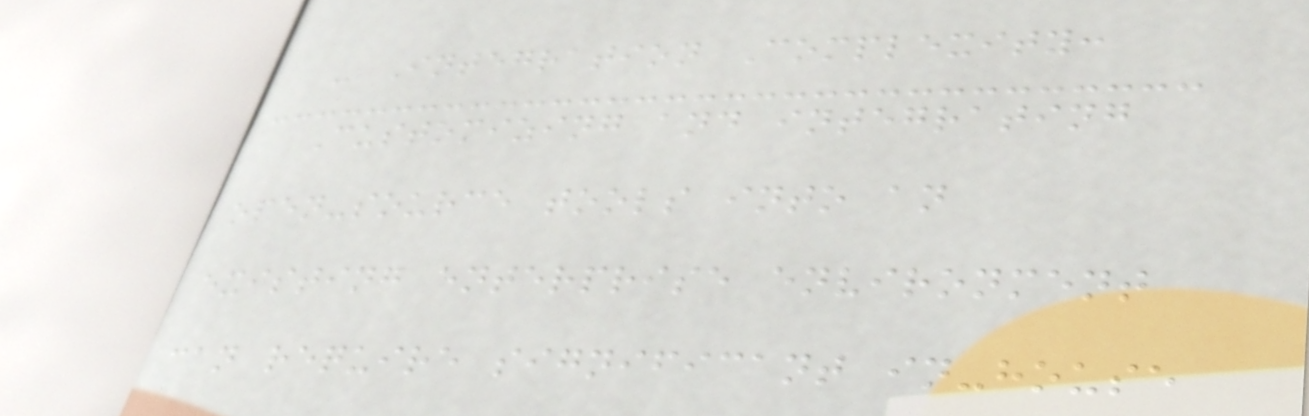- Integration Complexity:
Customizing and integrating
open-source tools into an
existing enterprise environment
can require significant in-house
